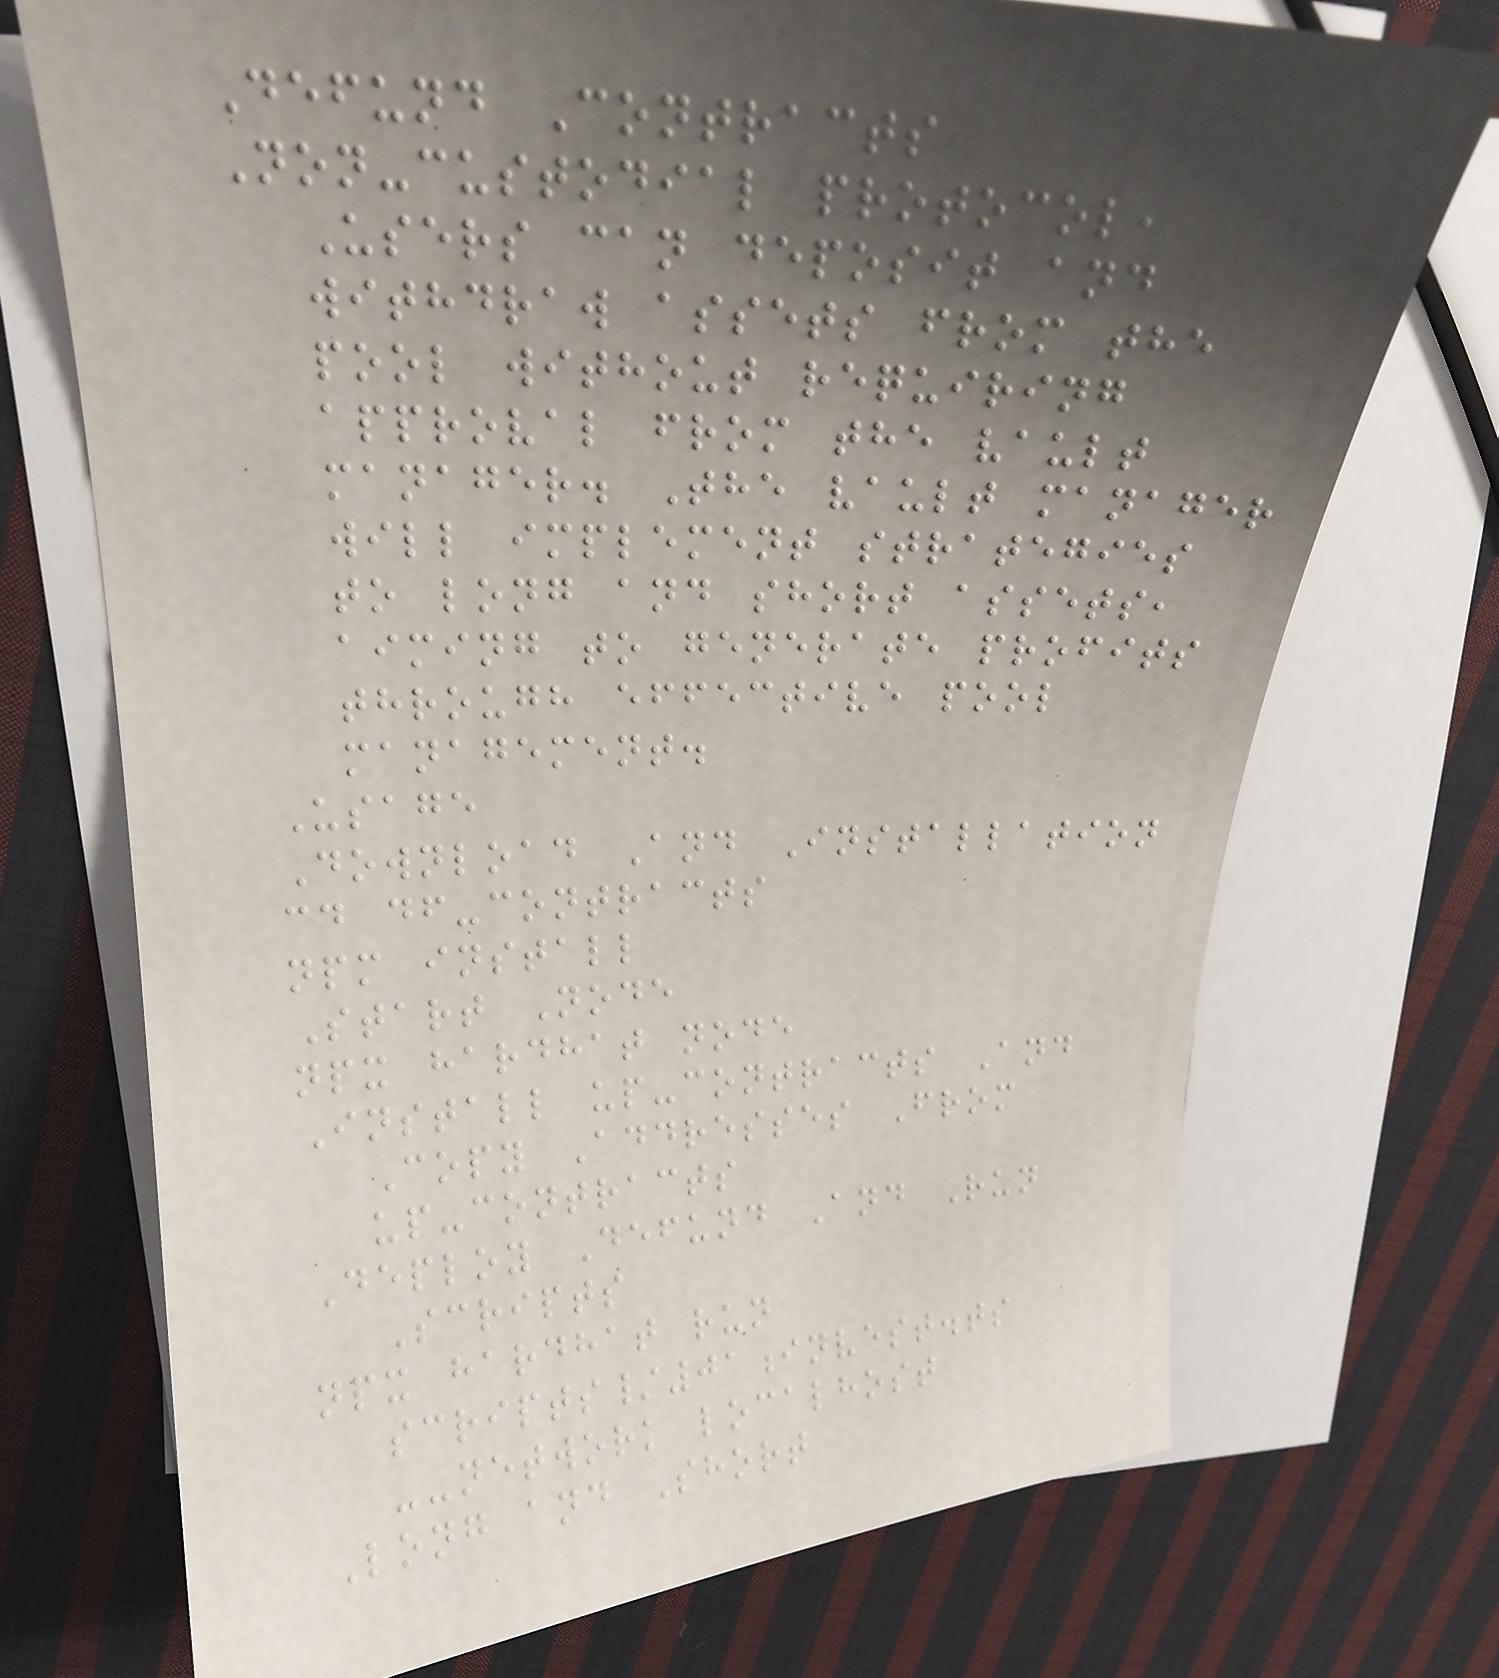Defund Contracts
Non-custodial protocol,
Users can deposit and
withdraw assets from the
pool without requiring
approval from the vault
manager. The vault manager
will implement strategies
to long and short assets,
aiming to generate profits
through effective pool
management.
Usage
Download And Installation
cd df-contracts
npm install
Start Node
npx hardhat node
Install up-contracts And
Copy Addresses From
up-contracts
Deploy Defund And Run
Scripts
npx hardhat run
scripts/01invest.ts
--network localhost
Long and Short
